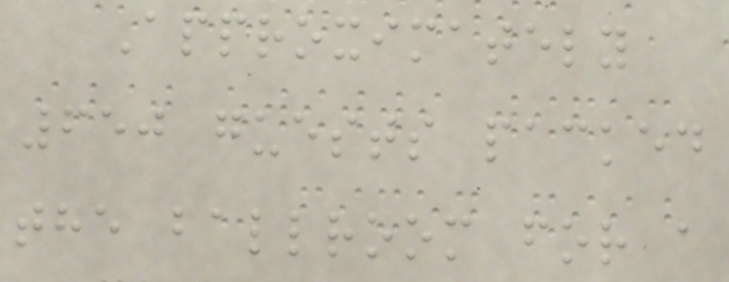Approximately
650 guests packed
the ballroom for a
